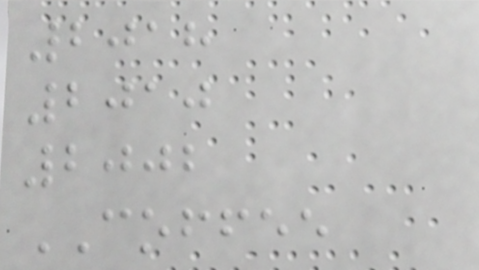2018
2010
2002
COFFEE
